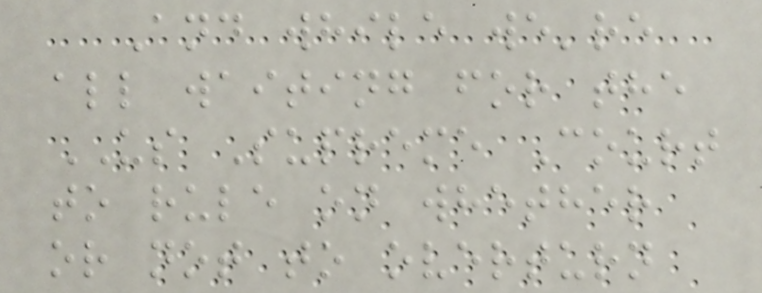And while we're
all waiting for the
US Supreme Court
to rule on whether
or not to overturn
